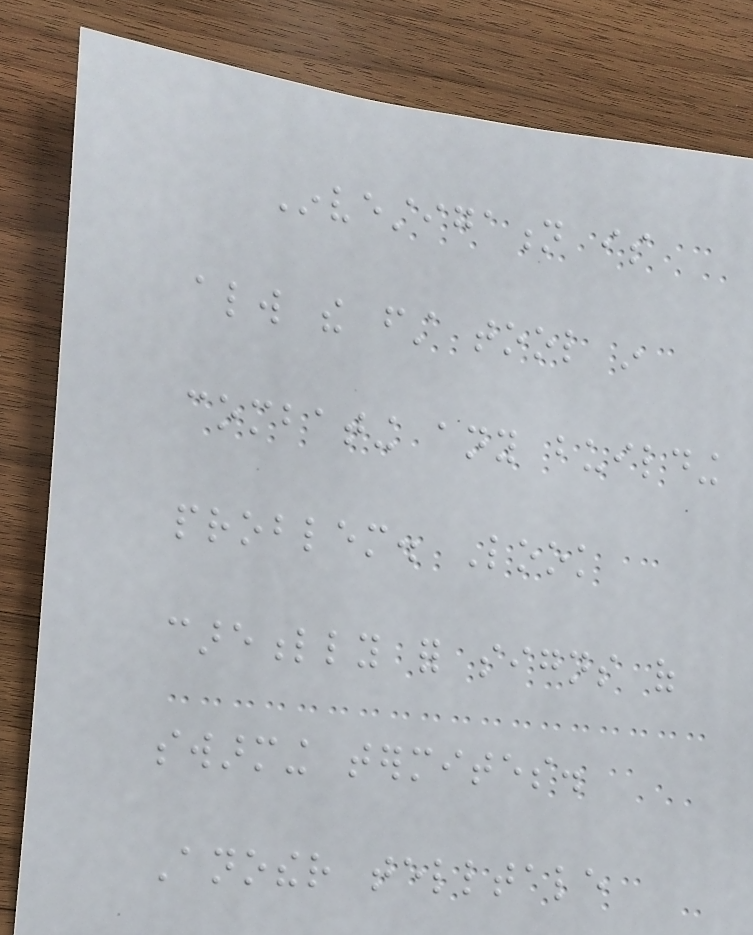Investigation is
always the first tool in
combating any building
problem. Look
carefully for signs of
swarming termites.
Another telltale
